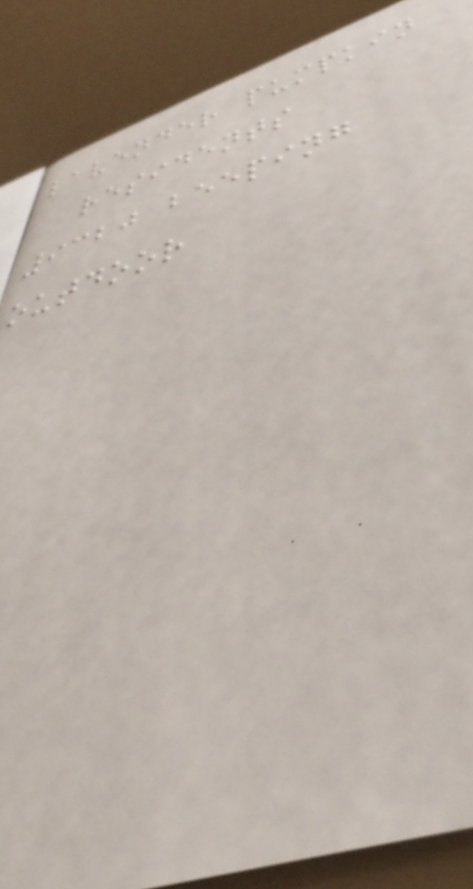lavender pumpkin
residents
9320 beeping
outdoor
